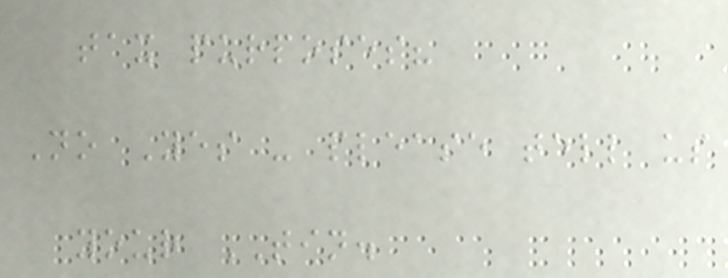tax purposes?
No Yes - please tell us
your TIN.
